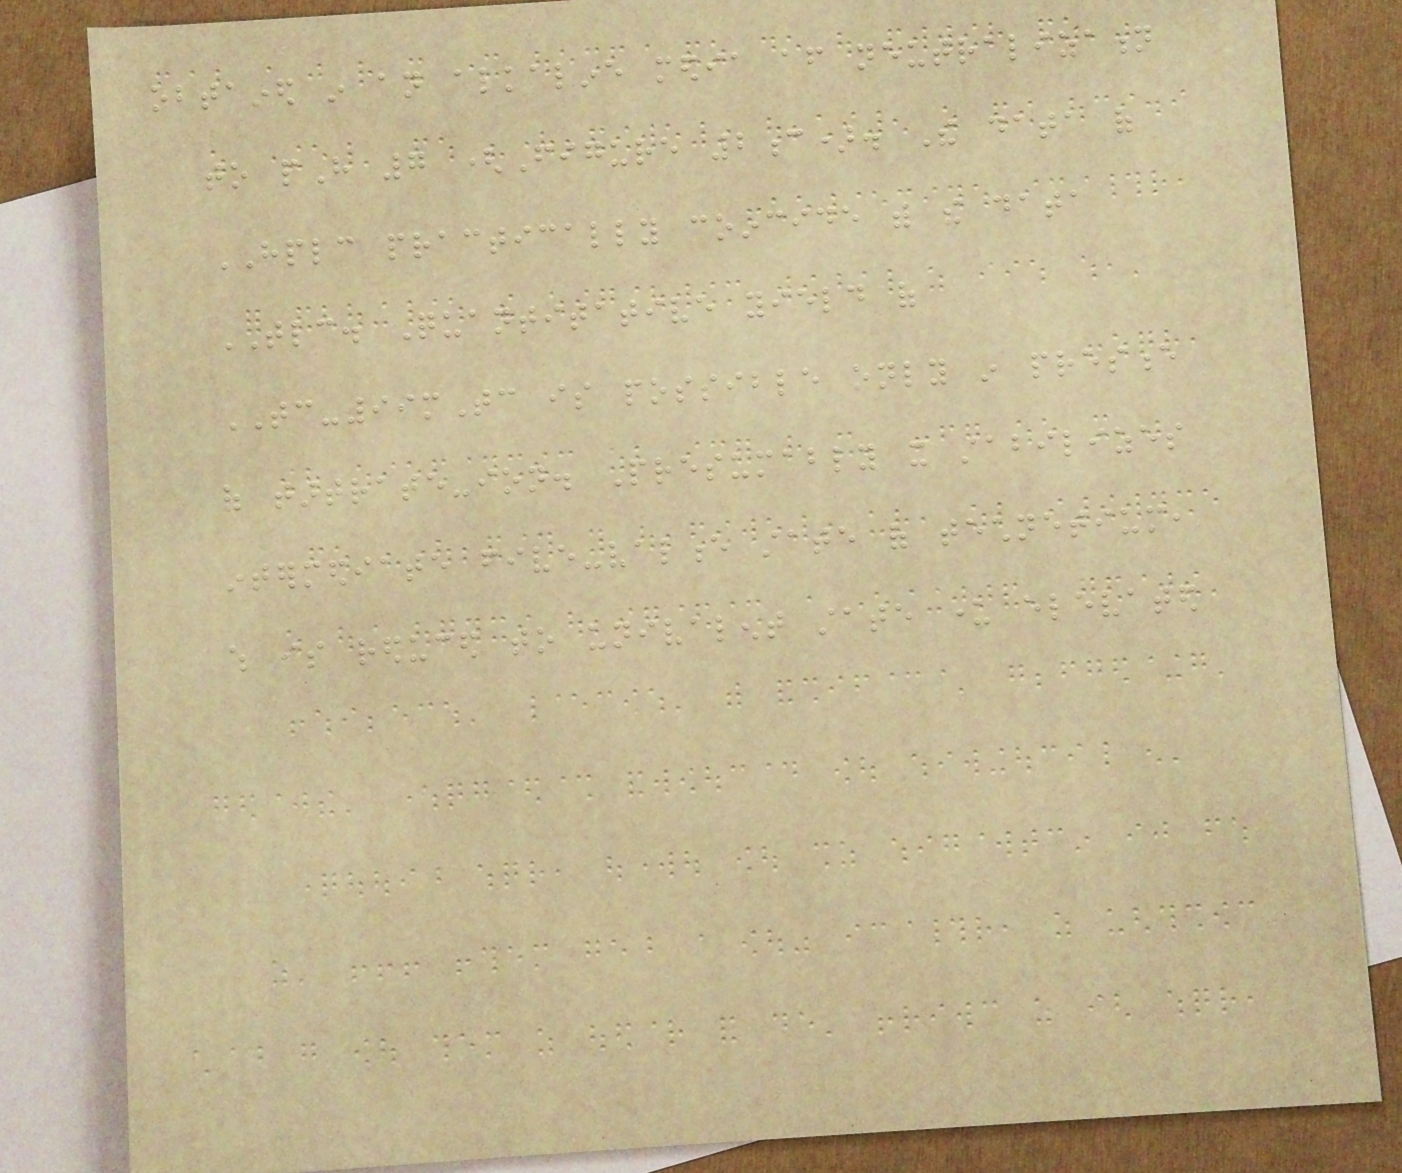obtained in an alkaline media after neutralization
to pH 7 (Figure 2c). The data of
HPLC practically coincide with the data
TLC. Quantitative yield of
TC-99mTc is possible only in presence
of tartrate-ion. Presumably it stabilizes
intermediate five-valence state of technetium,
which is reduced to univalent state under elevated
